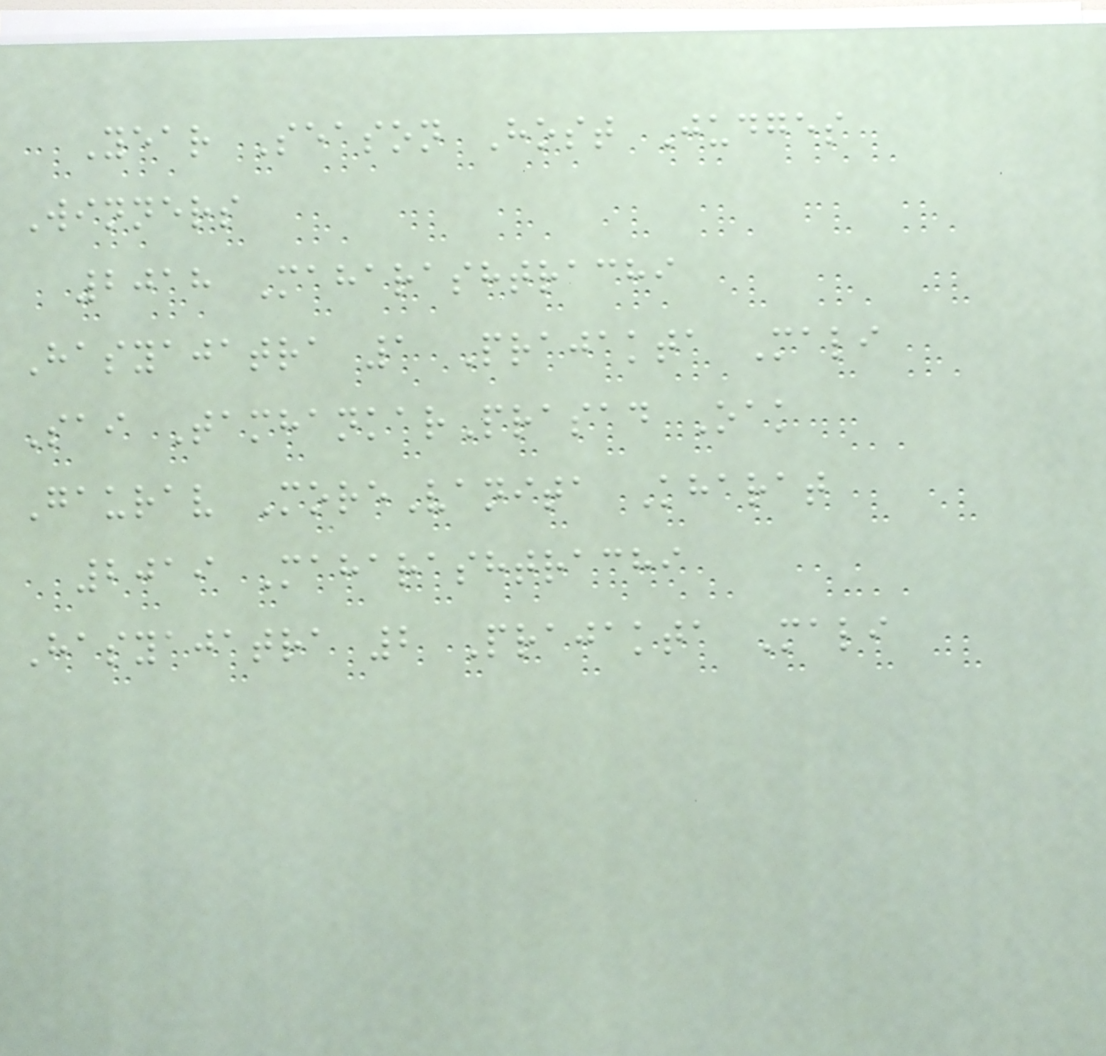Year Season Host Judges
Winners
2018 Maharashtrachi
Hasyajatra 1 Prajakta Mali
Sai TamhankarPrasad Oak
Gaurav MoreVanita Kharat
2019 Maharashtrachi
Hasyajatra 2 Prajakta Mali
